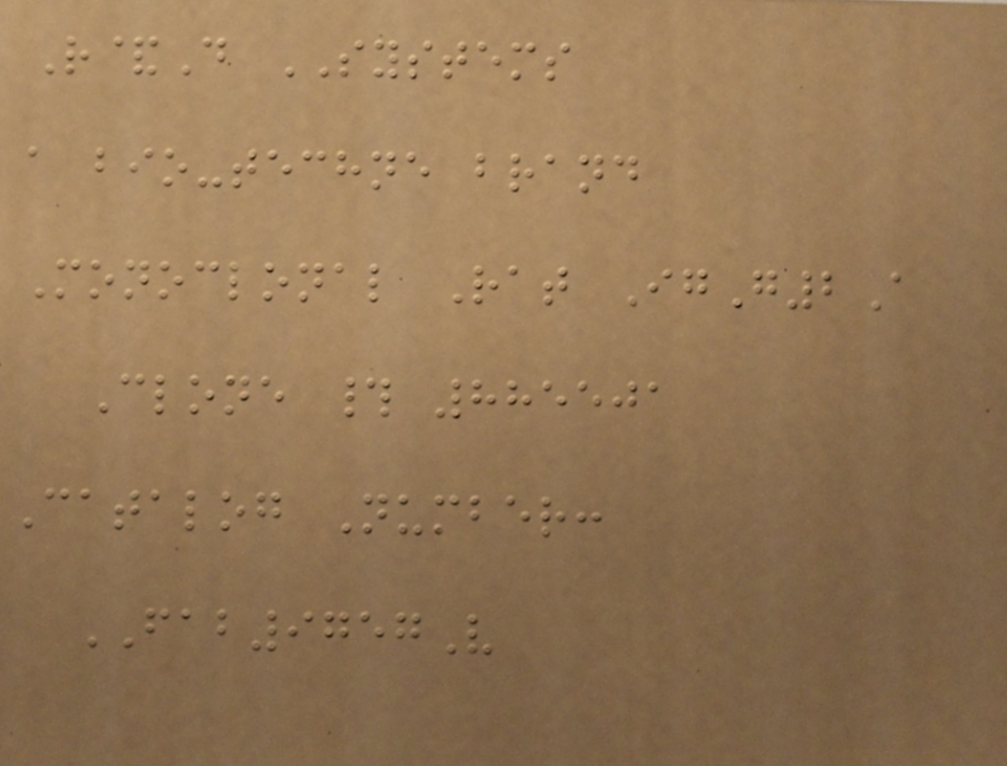R&D SYSTEMS
a bio-techne brand
Monoclonal Rat IgG2A
Clone # 885501
Catalog Number:
FAB9757V
